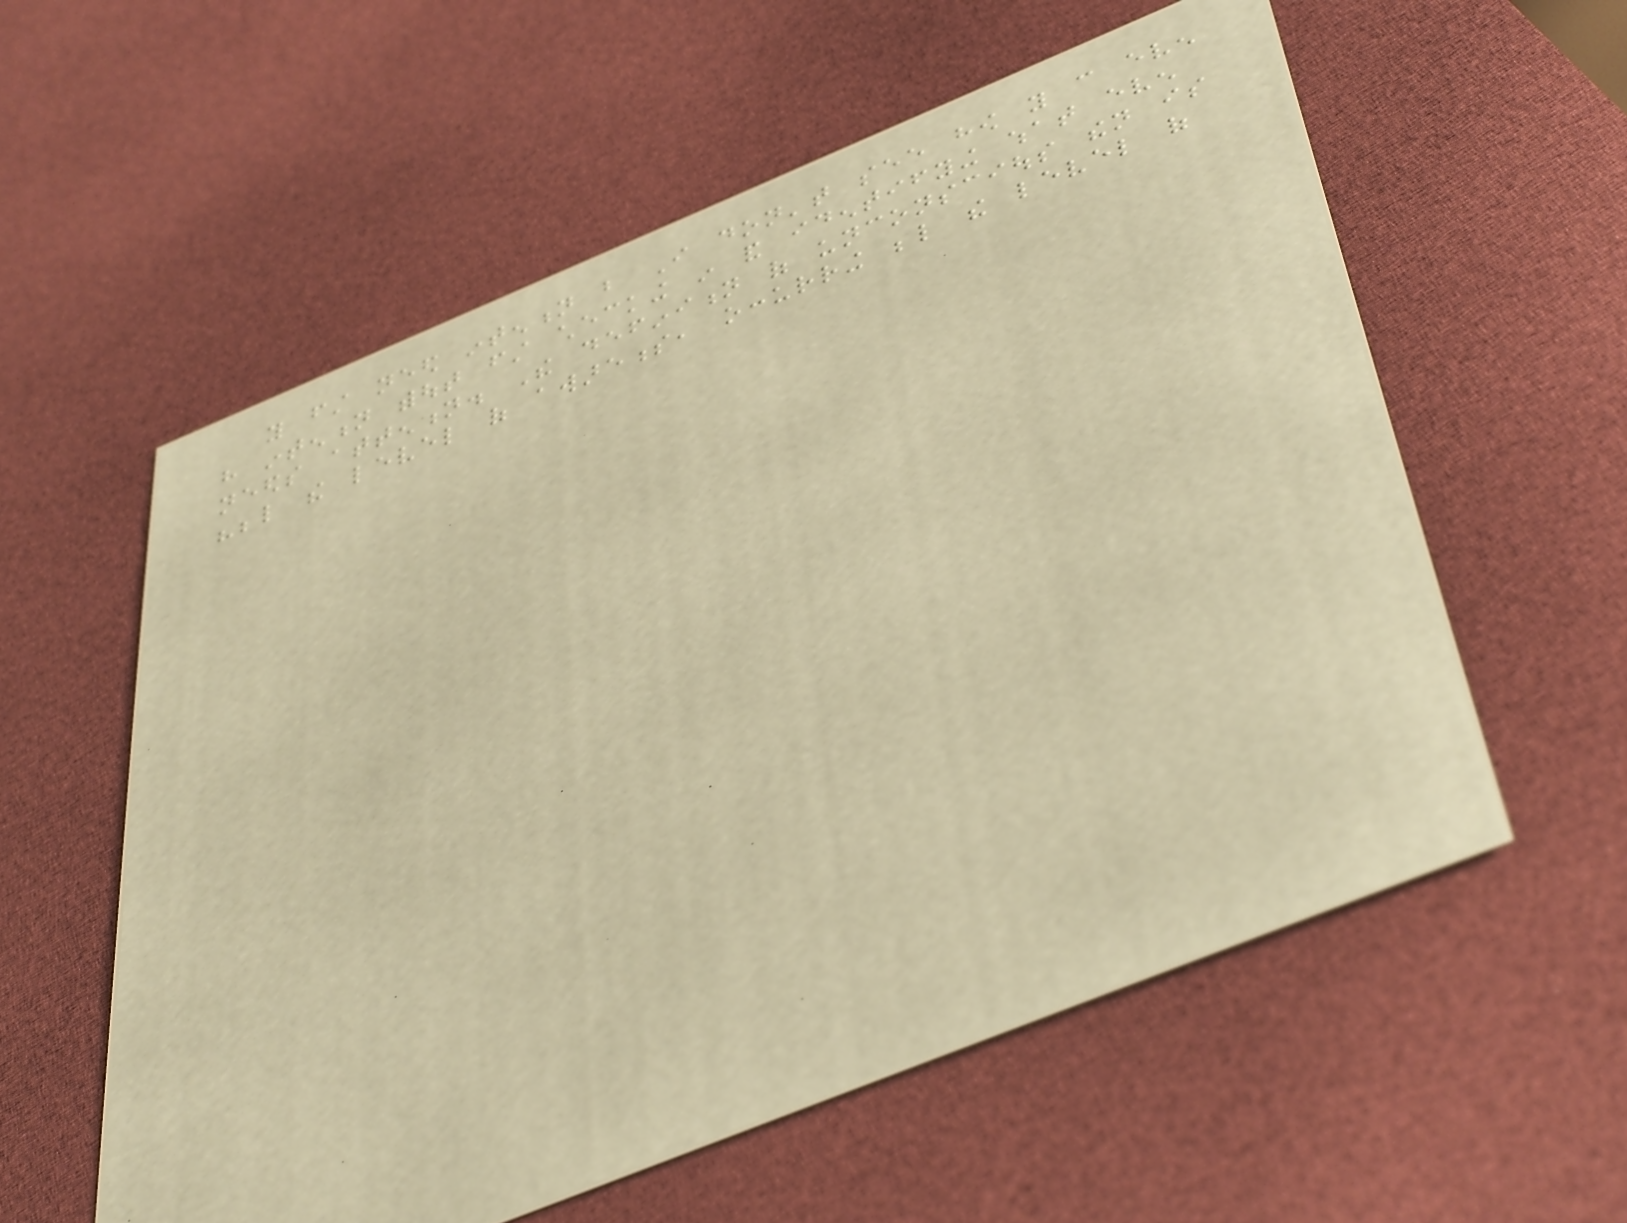you first need intention but I don't see how you can even
have intention without first checking in and identifying what even
needs attention. The definition of unconscious then is
"below the level of awareness, occurring below the level of
